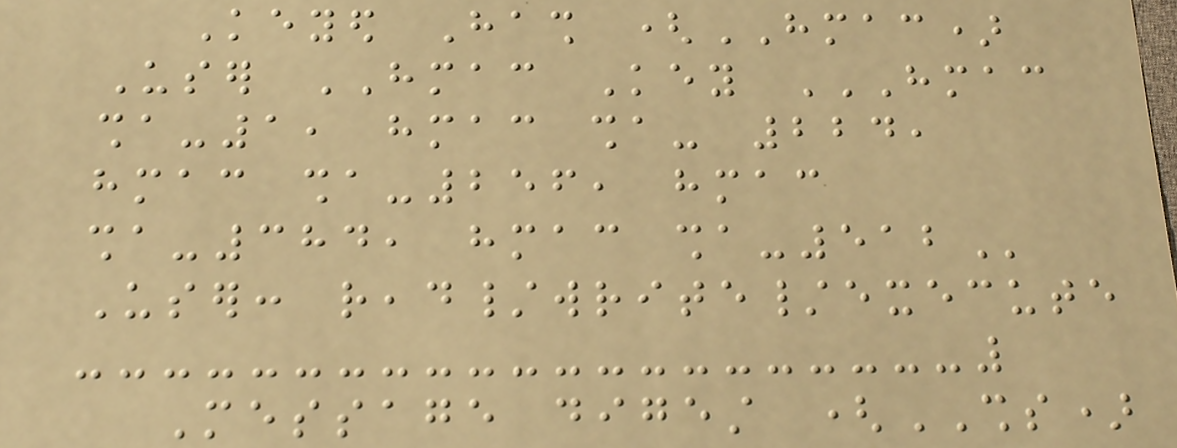Keyed Hash (HMAC)
User HMAC Key HMAC
SHA-1, HMAC SHA- 224,
HMAC SHA-256, HMAC
SHA-384, HMAC SHA-512
User: read/write/execute
Message digest (SHS)
